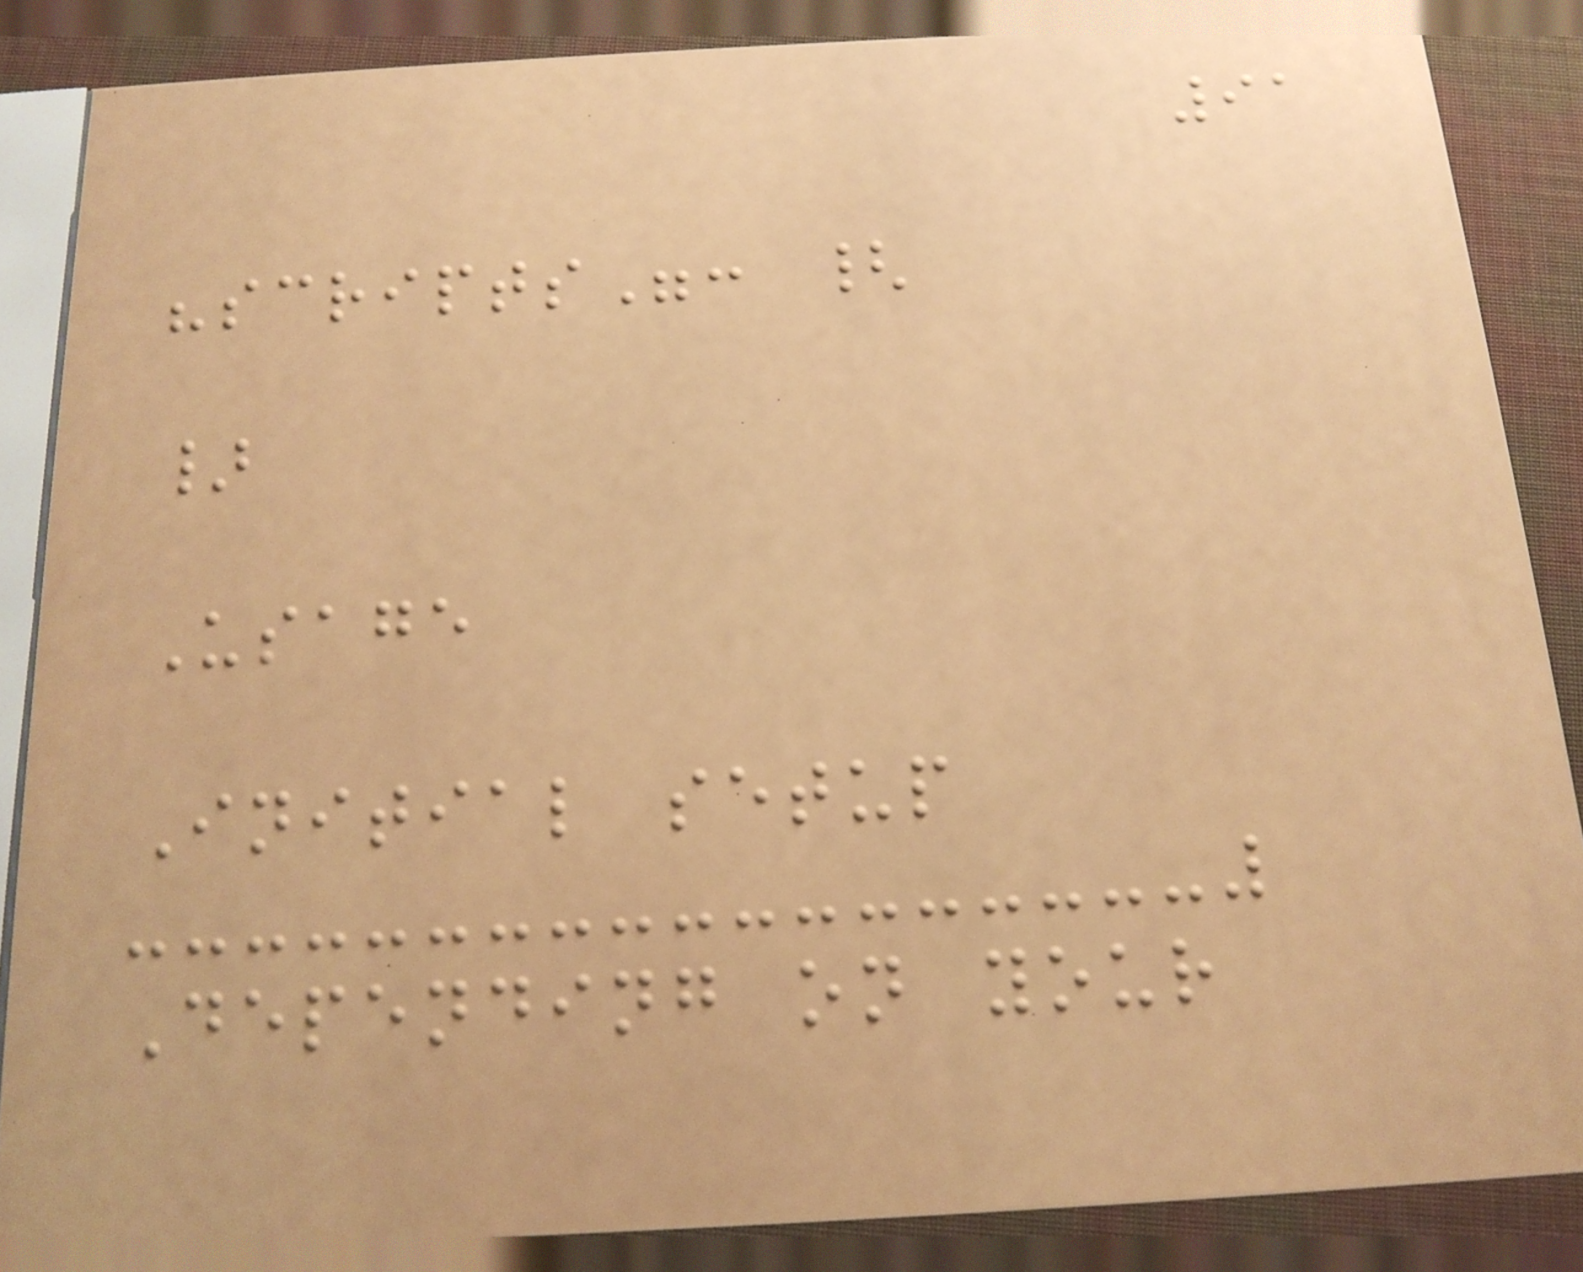91
"scripts": {
}
Usage
Initial setup
Depending on your
